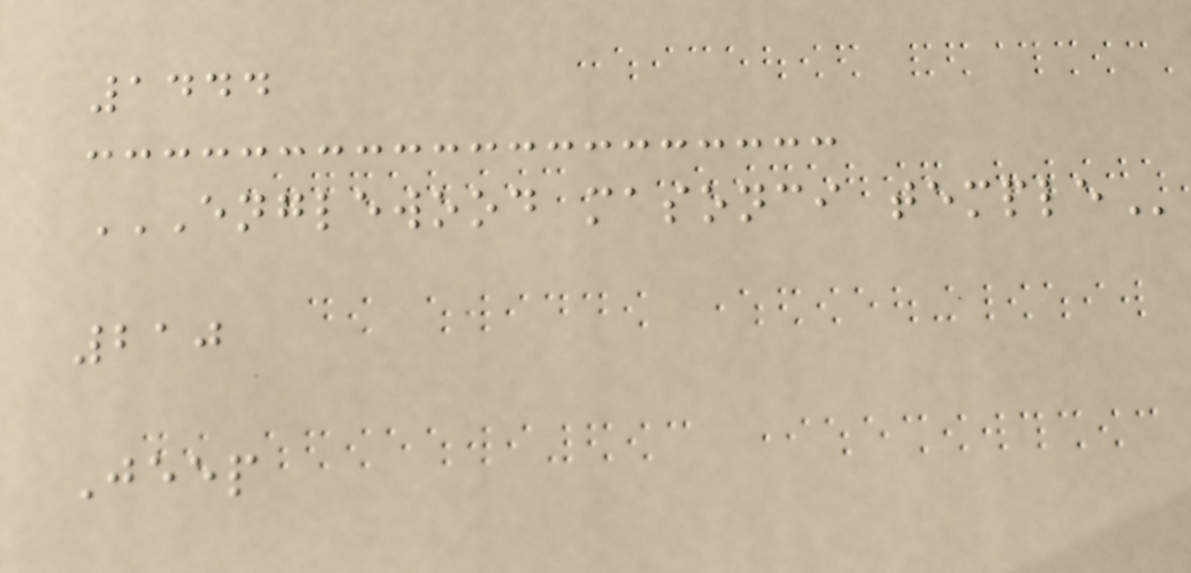1444
ENGLEWOOD MASONCI TEMPLE
210
Jeep
